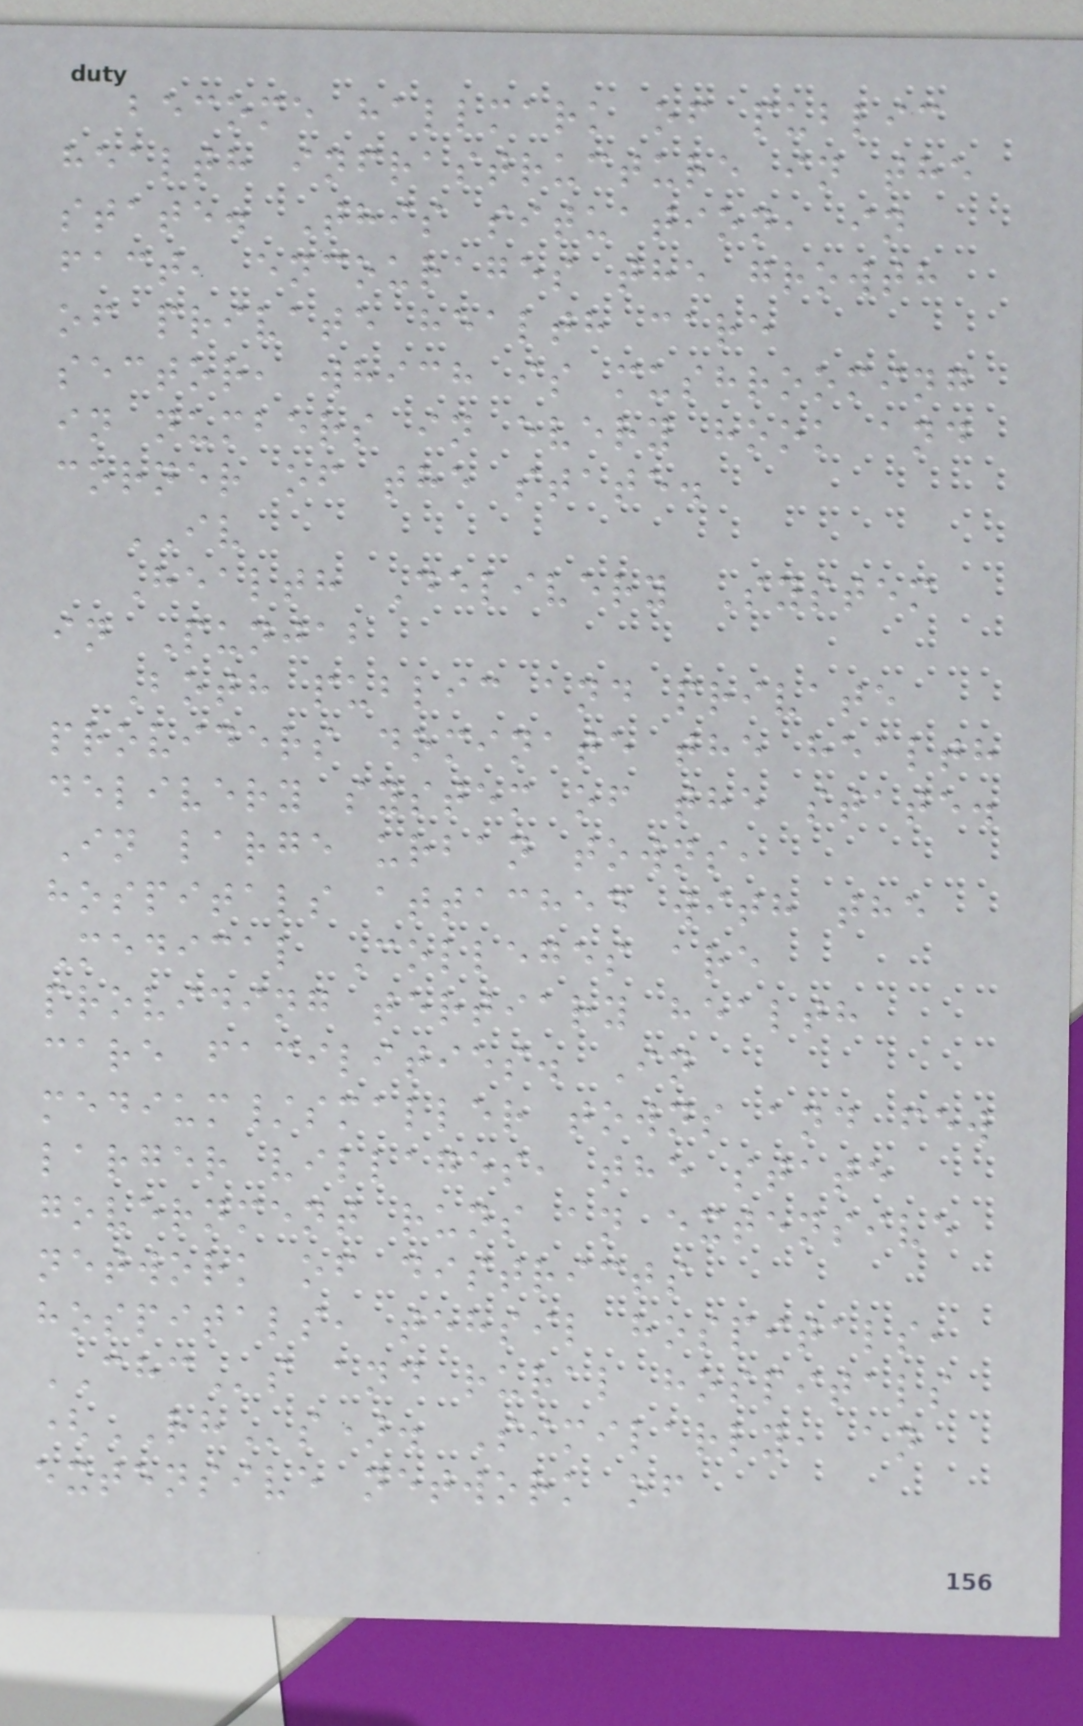become hallmark of public
health infrastructure in the
state. This situation, in
fact, encourages the growth
of private health care
sector, which is mushrooming
in numbers in every hook and
corner of the state.
IV
Health Delivery System
in Punjab
Both public and private
providers dominate the health
delivery system of the state.
In large urban towns,
hospitals attached with the
Medical Colleges are
providing tertiary health
care facilities. In
medium/smaller towns and few
larger villages, the state
government runs an extensive
network of districts
hospitals, tehsil hospitals,
CHCs and rural hospitals
(RHs). Similarly, an
extensive network of
